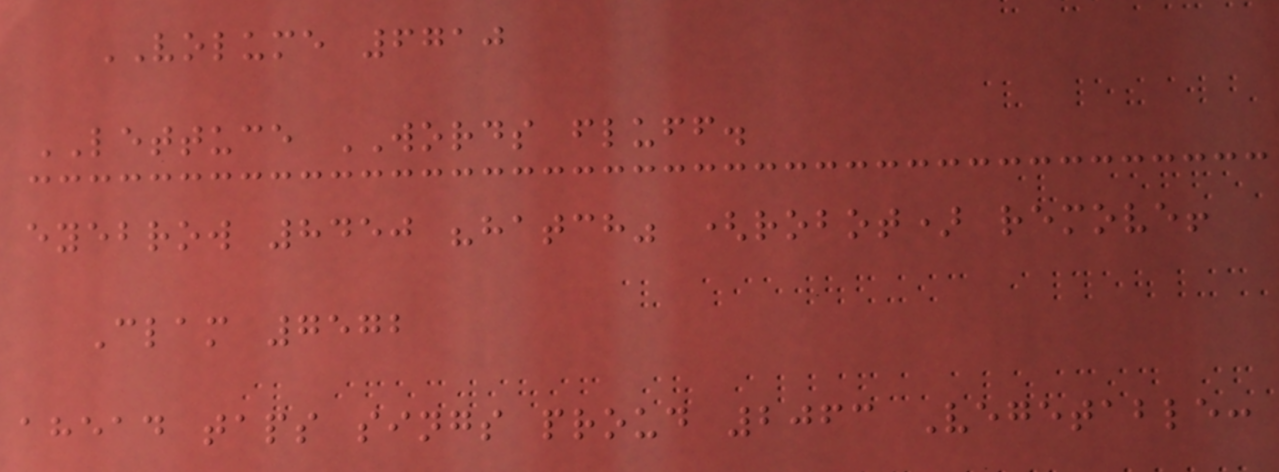VOLUME 6710
LETTUCE WORDS fluff.
eyebrow 8450 "hatch" (robot) remove!
Clam 7572
ahead taps sings proud 2063 Vegetable:
